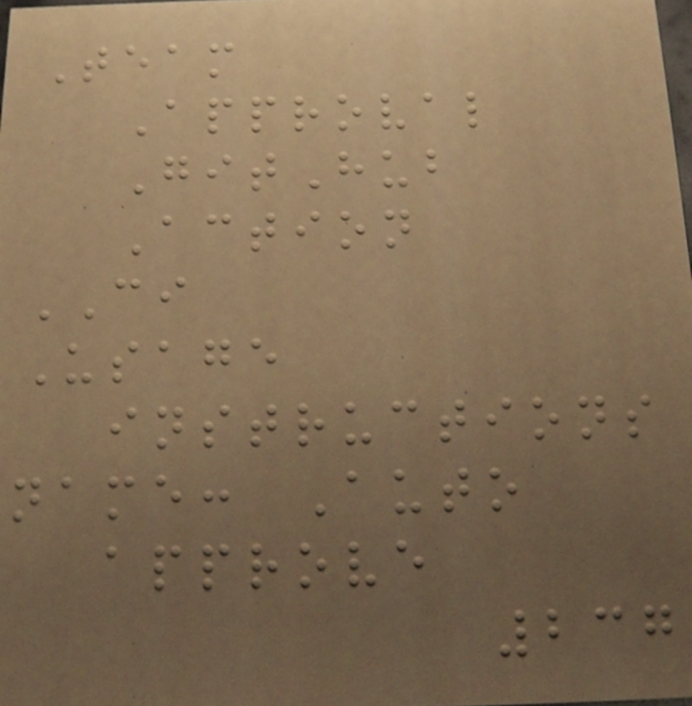Team
Approval
GitHub
Action
CI
Usage
instructions
name: Auto
approve
237
